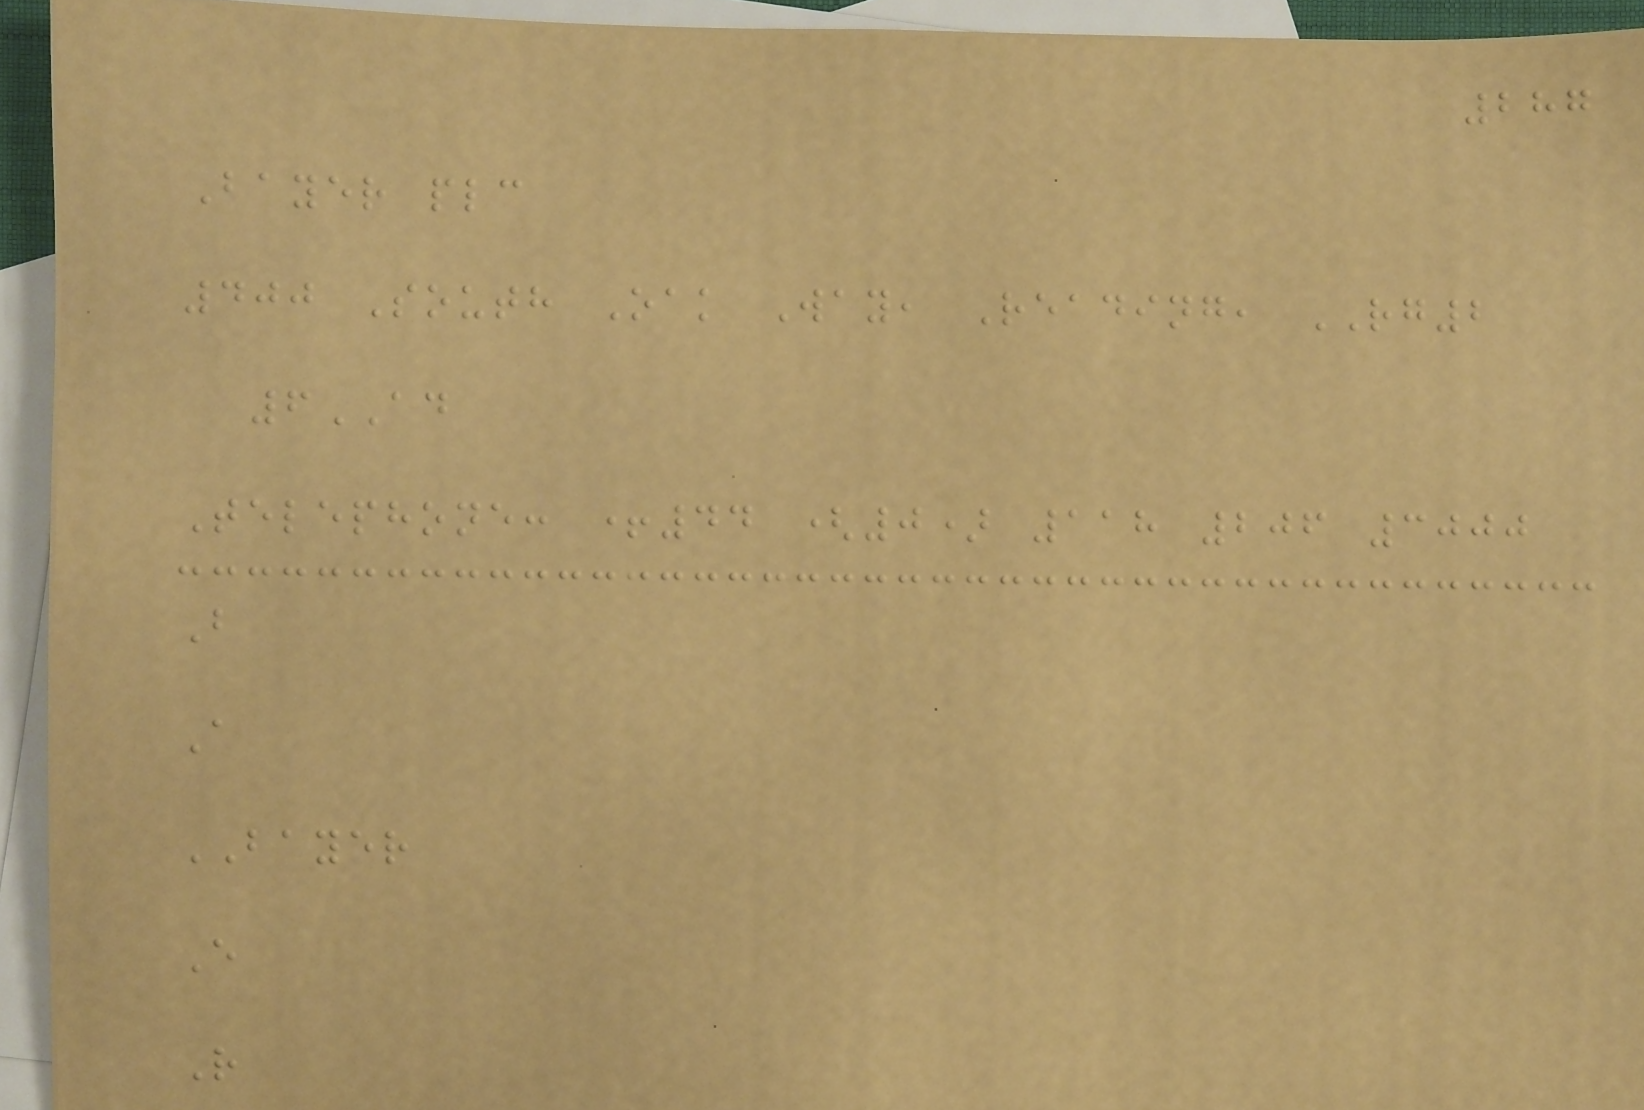287
Bayer plc
400 South Oak Way, Reading, RG2
6AD
Telephone: +44 (0) 118 206 3000
B
A
BAYER
E
R
